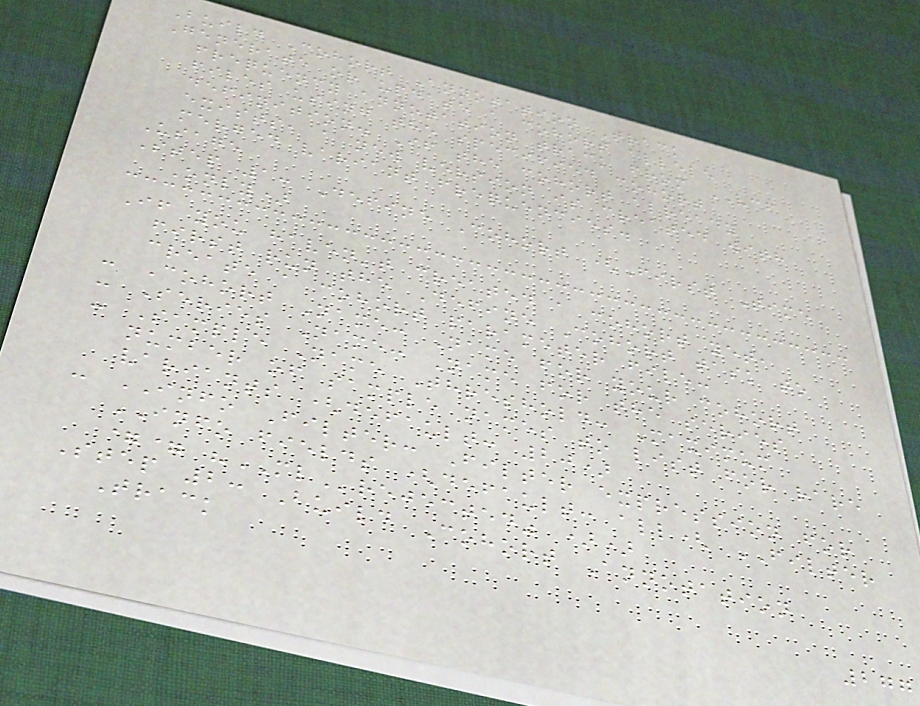Build Cohort Annotation Track
Generate or update a cohort allele
frequency annotation track from VCF
files using the specified cohort
definition. If the cohort already
exists, a new version is created with
merged variant frequencies.
Usage
Step 1: Define Cohort (First Time
Only)
If you haven't created a cohort yet,
first run the Define Cohort task to
create a cohort parameter file:
- Cohort Name: Name for your cohort
- Series Name: Name for the series
- Sample Name Threshold: Maximum
number of sample names to list for rare
variants (default: 20)
- INFO Filter: Filter expression for
INFO fields (default: all( FILTER
== "MLrejected" ))
Step 2: Build Cohort Annotation
Track
277
